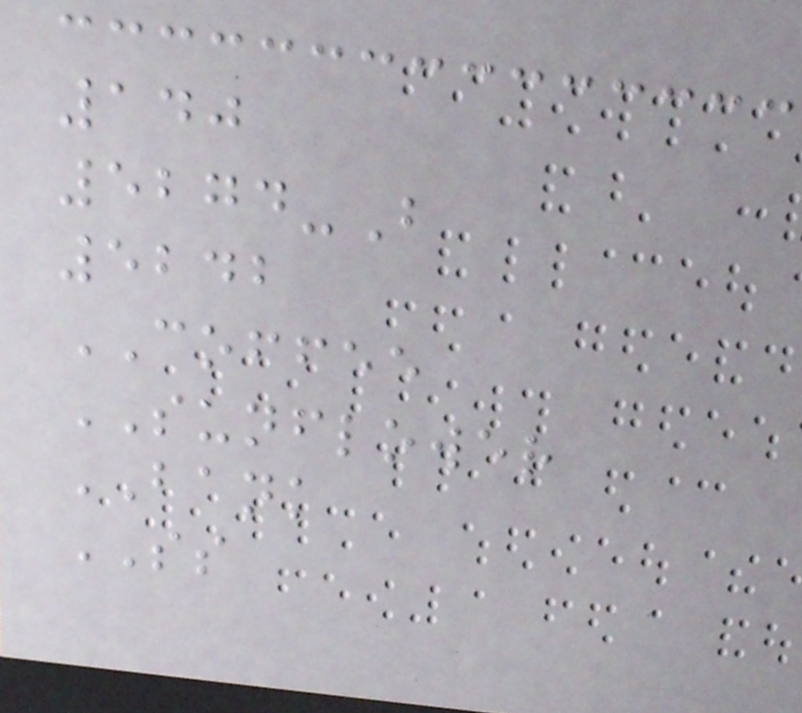140
5274-B
5242
COFFEE
SUNFLOWER
BANK
SS
